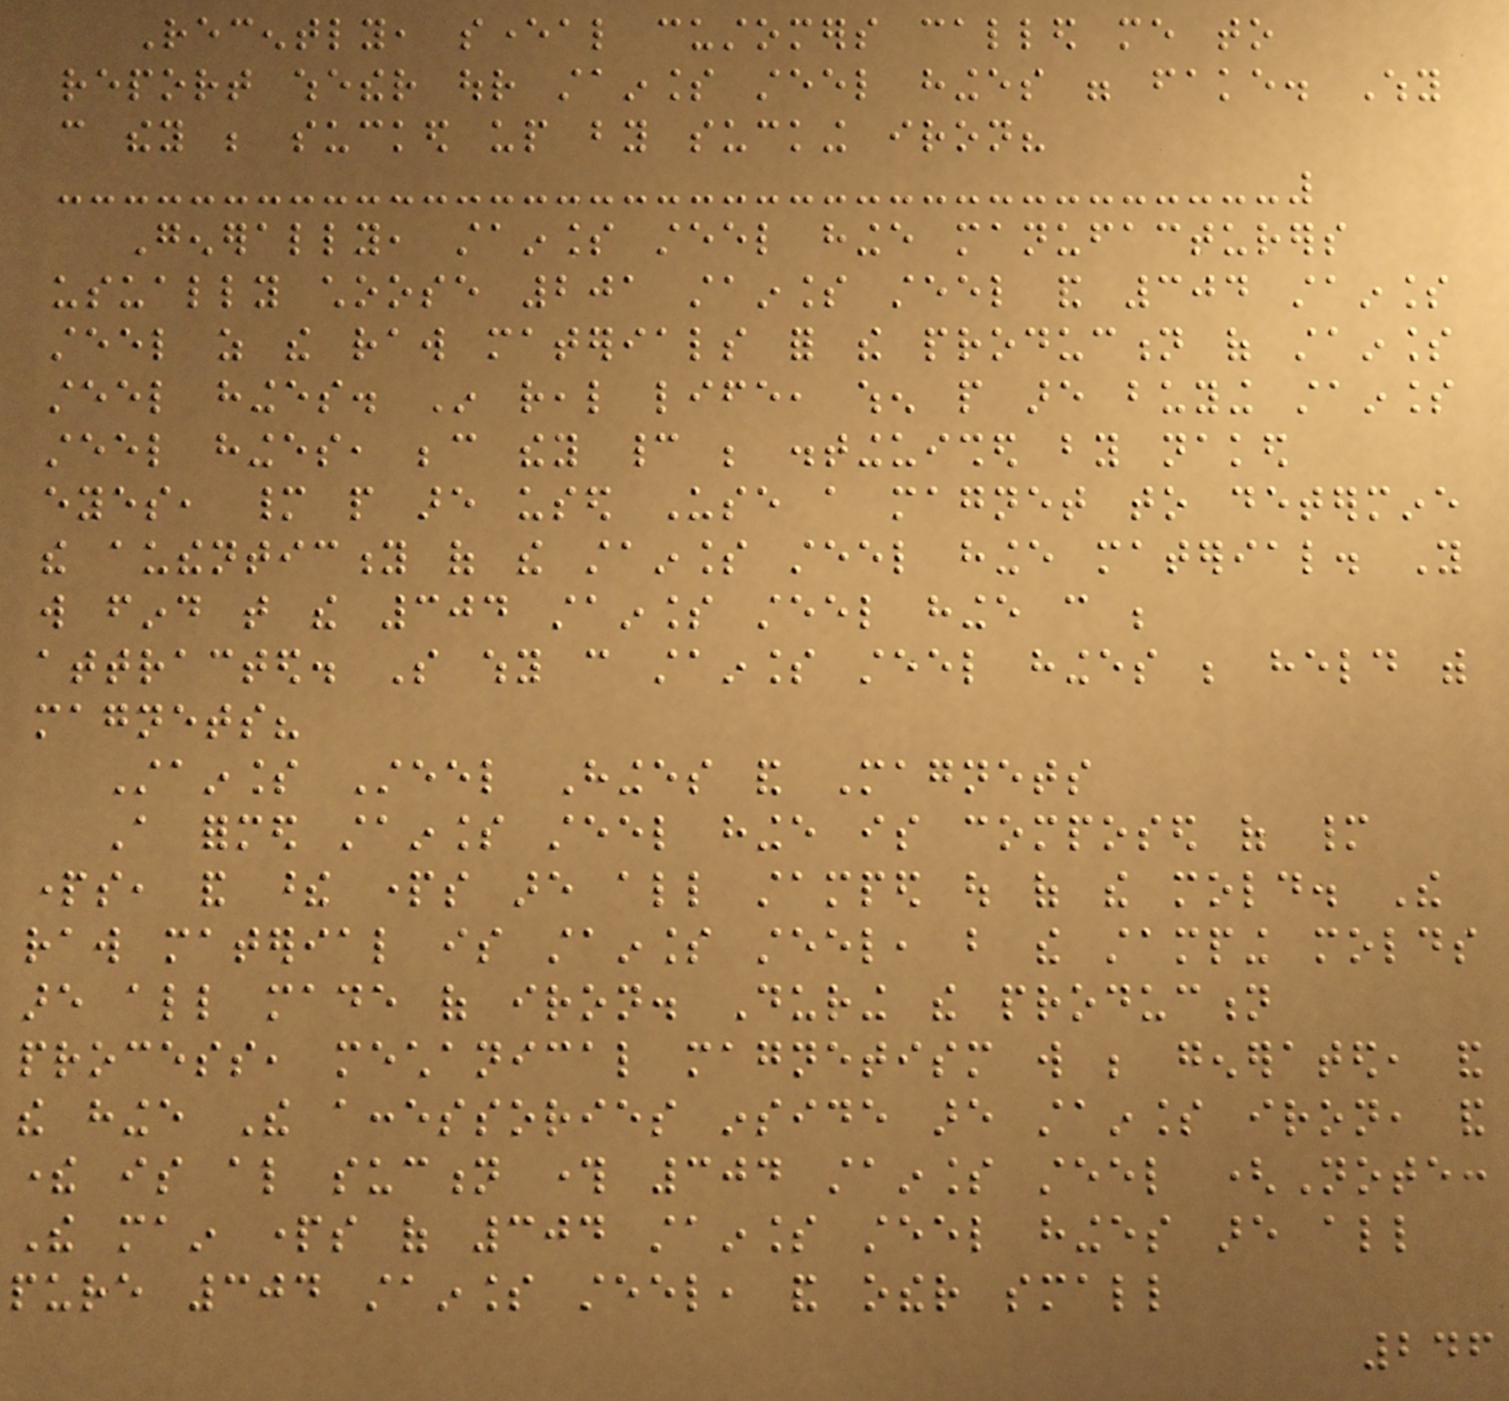Recently, several customers called me to
report whether our stainless steel hinges were fake. Why
can they be sucked up by sucking iron?
Generally, stainless steel hinge manufacturers
usually choose 201 stainless steel and 304 stainless
steel as the raw materials for the production of stainless
steel hinges. In real life, when people are buying stainless
steel hinges, because they cannot be distinguished by naked
eyes, many people are used Use a magnet to determine
the authenticity of the stainless steel hinge material. You
will find that the 304 stainless steel hinge can be
attracted. So why can stainless steel hinges be held with
magnets?
Stainless Steel Hinges and Magnets
A formed stainless steel hinge is composed of many
parts, and these parts are all stamped out of the mold. The
raw material is stainless steel, but the stamping molds
are all made of iron. During the production
process, mechanical magnetism will be generated, and
the hinge The accessories inside are stainless iron, and
there is also suction through 304 stainless steel (Note:
The main parts of 304 stainless steel hinges are all
pure 304 stainless steel, and other small
246
